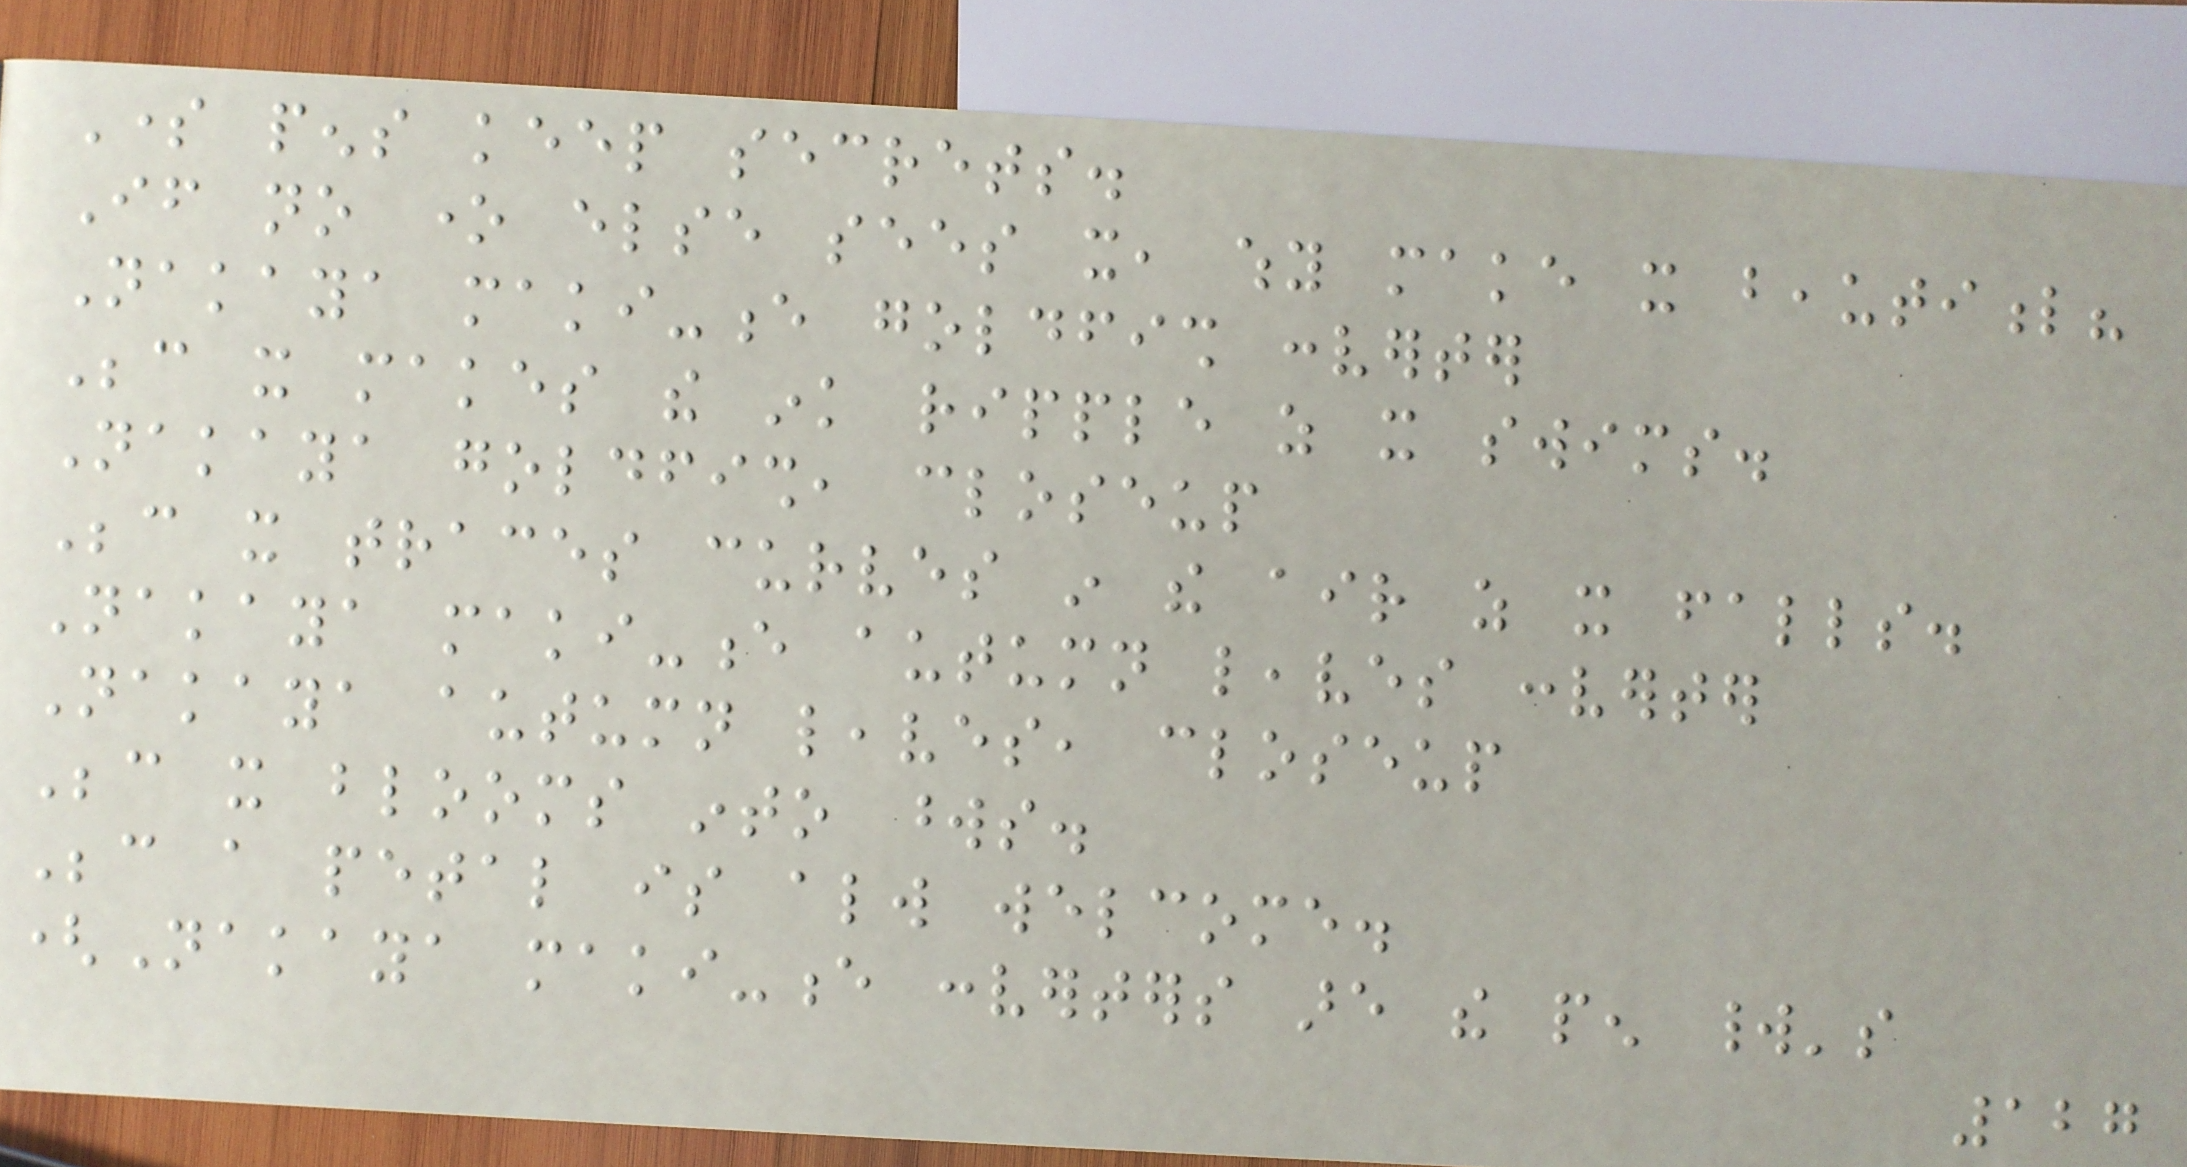Some pens keep secrets.
If no one else sees it, why make it beautiful?
Nakaya maki-e goldfish converter
Because it makes the ink ripple as it swims.
Nakaya goldfish, closeup
Because it traces curves in the air as it falls.
Nakaya maki-e autumn leaves converter
Nakaya autumn leaves, closeup
Because it blooms into words.
Because a petal is always welcome.
(Nakaya maki-e converters are the pen world's
127
